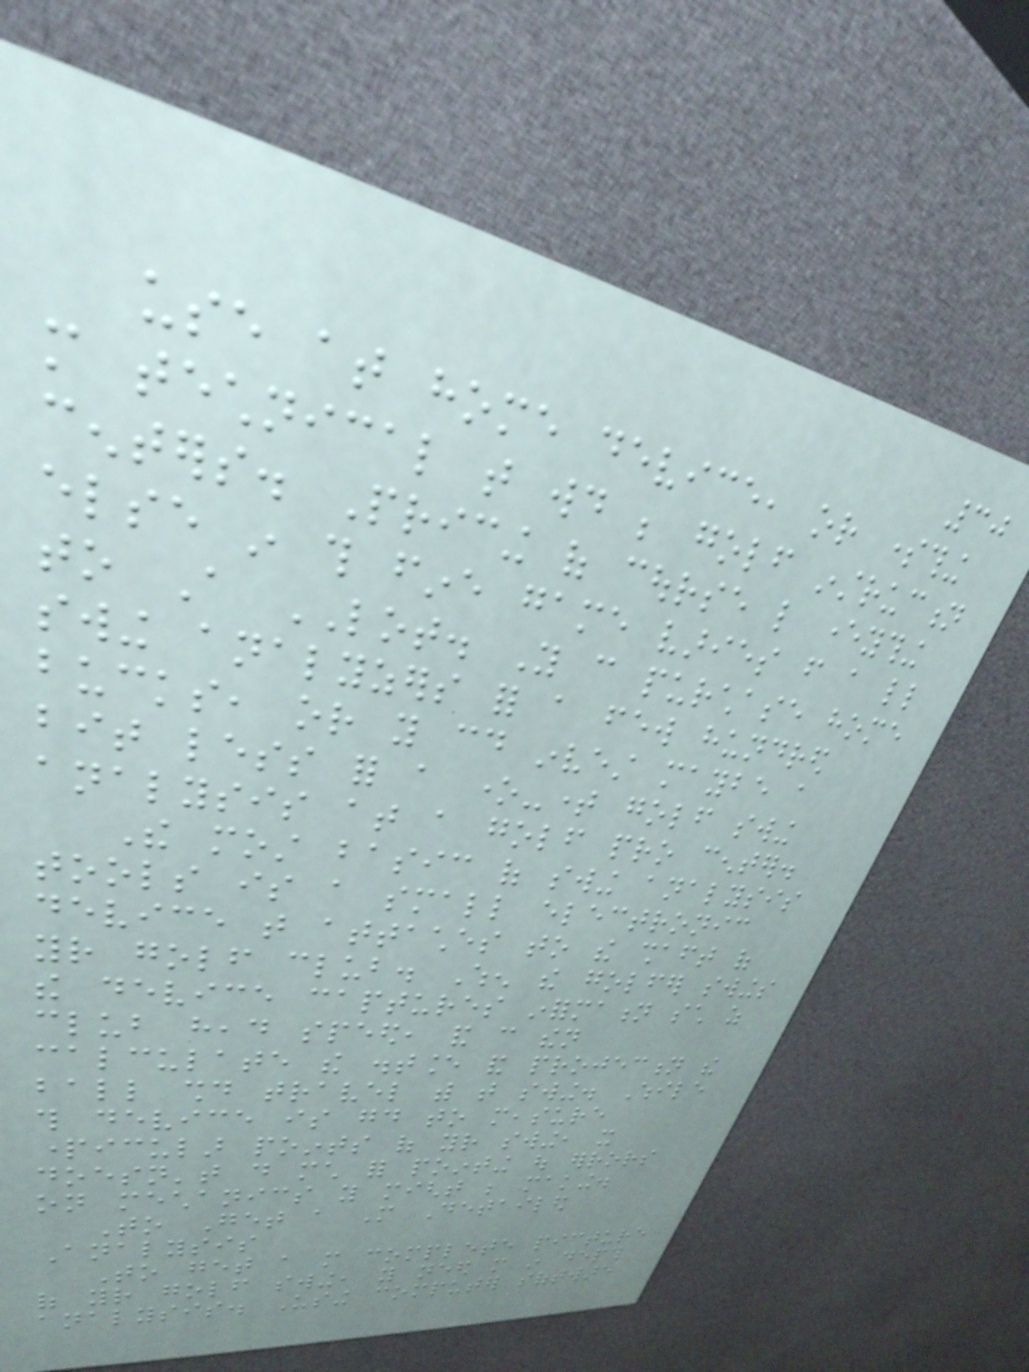30
use at home device, or something
more technical that would be golf instruction
centers. Pricing of course like everything
else in this fine game varies from a little
to A LOT. You can purchase home
swing analyzers for a few hundred
bucks, or you could invest maybe a
bit less for a one-time golf swing
analysis at a golf pro center.
The most basic of swing analysis
tools is a small electronic
device that attaches to the shaft of
your golf club. When the golfer swings
the device captures information such as
club head speed, and can then
calculate the distance and projection the
ball should travel with that swing. While
this device is good to measure
particular points of your swing, it
doesn't do much for pointing out errors
on mechanics you might be making.
To Get a More Detailed
Analysis
To get a more complete picture
of your golf swing, you need more in depth
analysis. Using computer software
